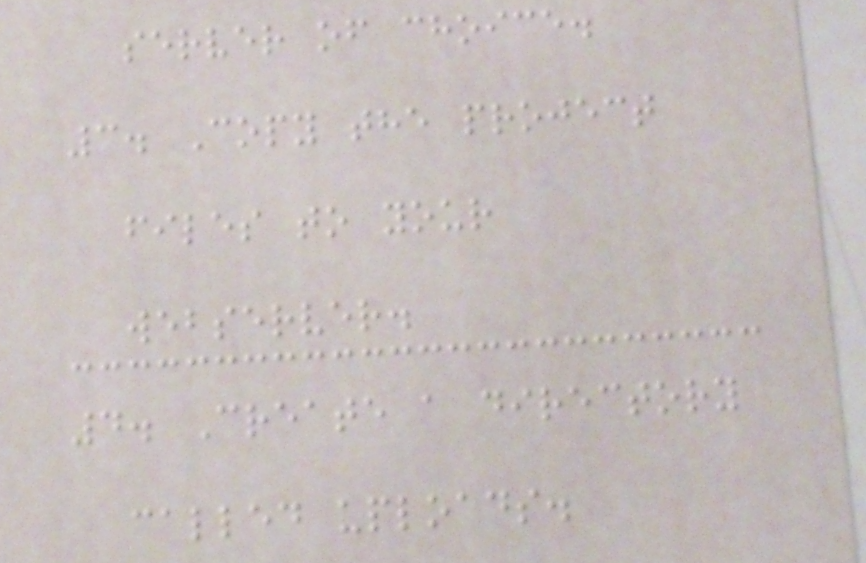server of choice.
3. Copy the project
files to your
webserver.
4. Create a directory
called uploads.
